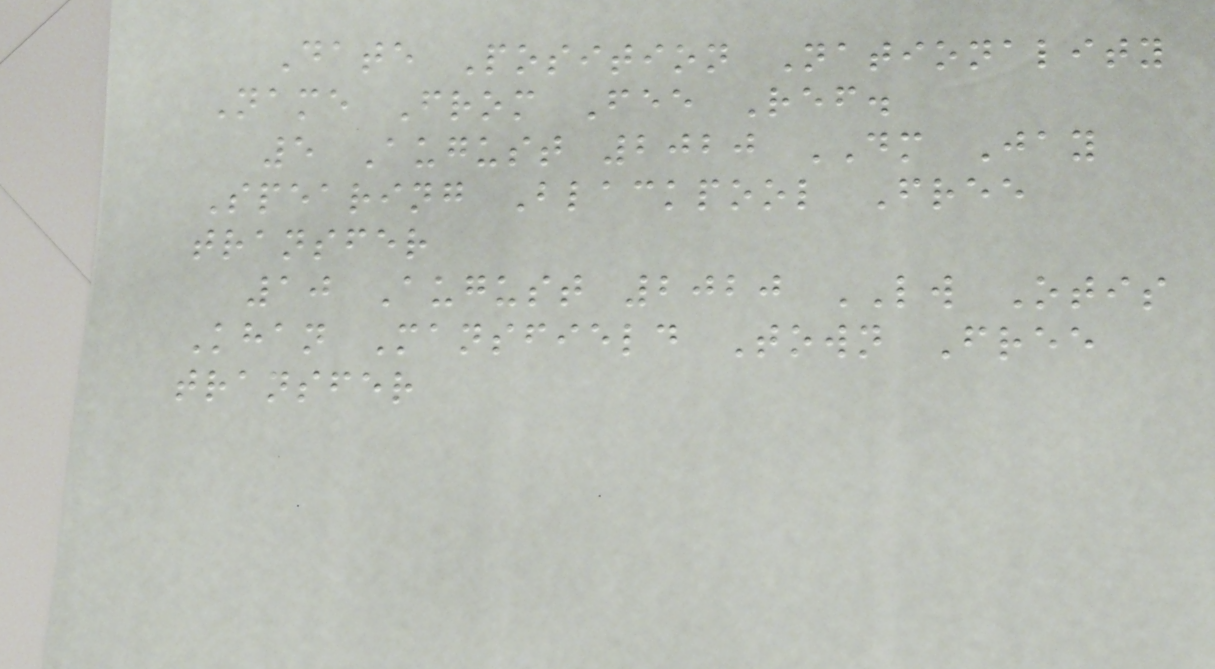Date Position Nationality
Name From Fee Ref.
5 August 2020 DM Jay
Spearing Blackpool Free
transfer
10 August 2020 LW Otis
Khan Mansfield Town Free
transfer
